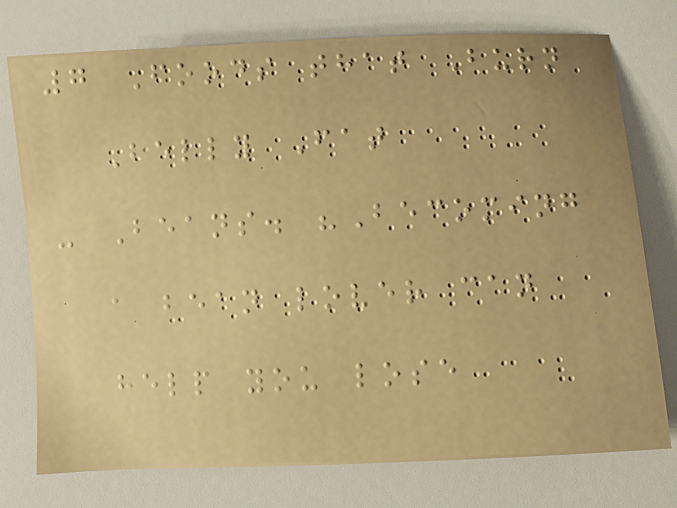7 Foods that Burn
Belly Fat
- Beans. "Becoming
a bean lover can
help you lose
